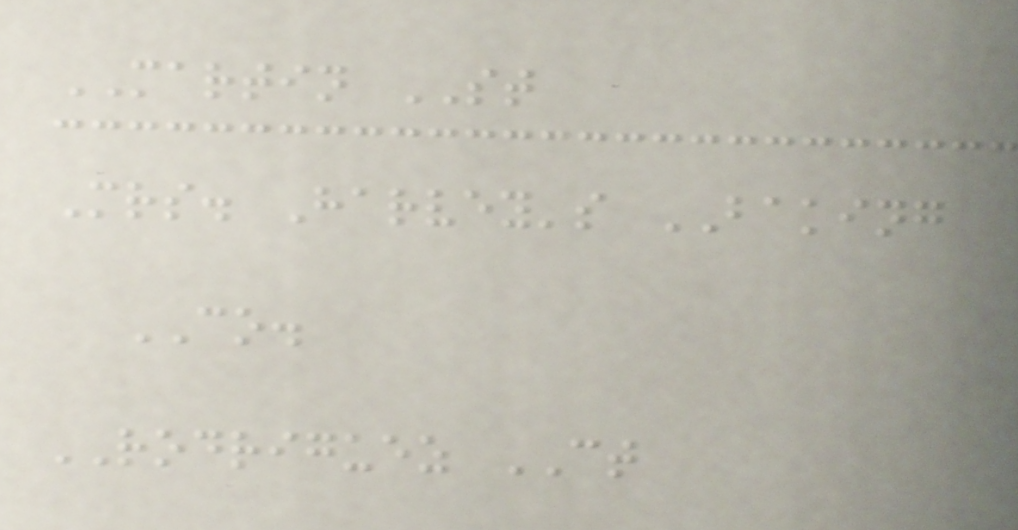MARTIN ST
Mrs. Harvey's BAKING
CO.
RODRIGUEZ CT
